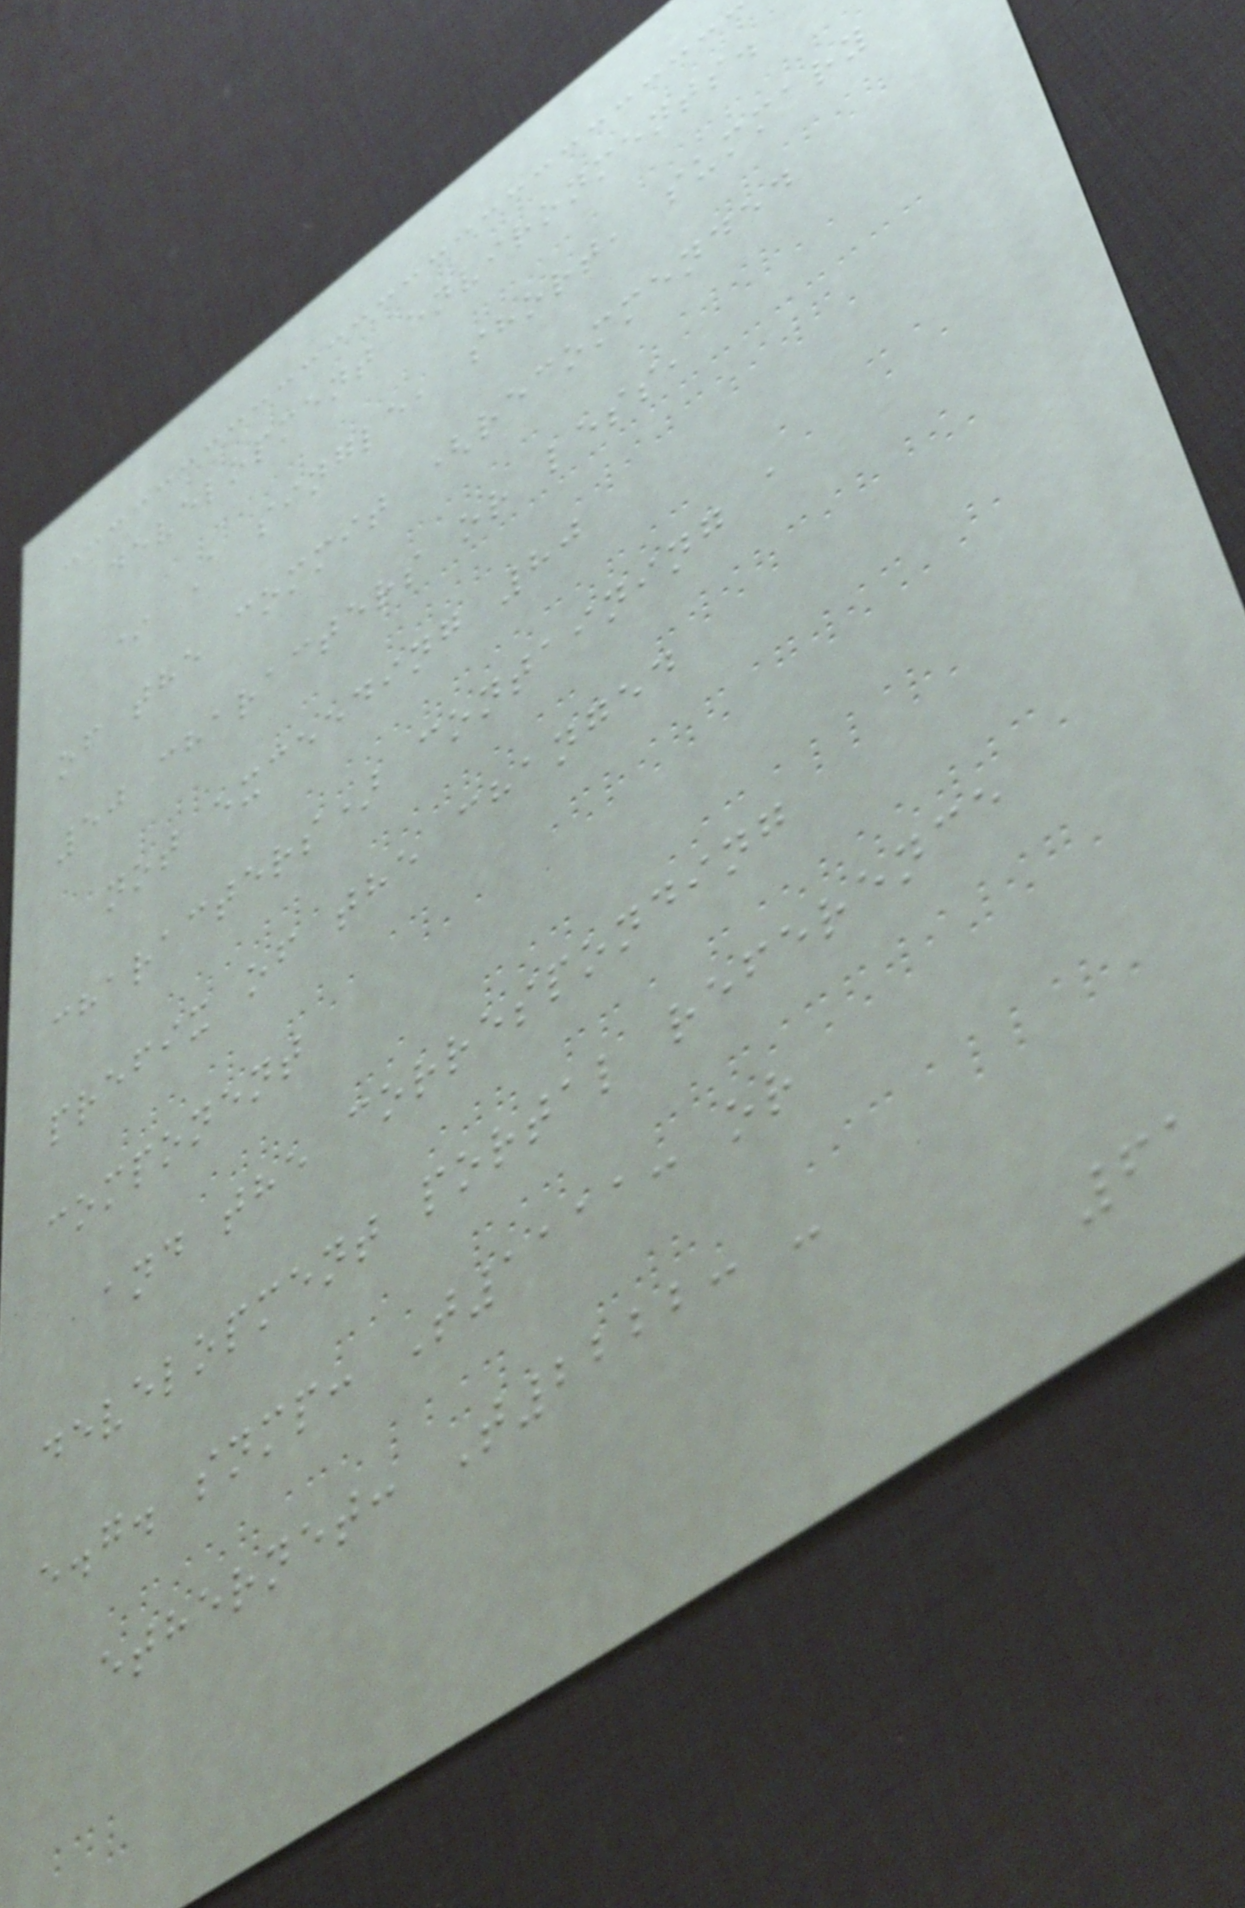development environments.
* A single, short, summary
of the commit (recommended
50 characters or less,
not exceeding 80
characters) containing a
prefix of the changed
component
and the corresponding
development portal reference
e.g. snmp: T1111: or
ethernet: T2222: -
61
